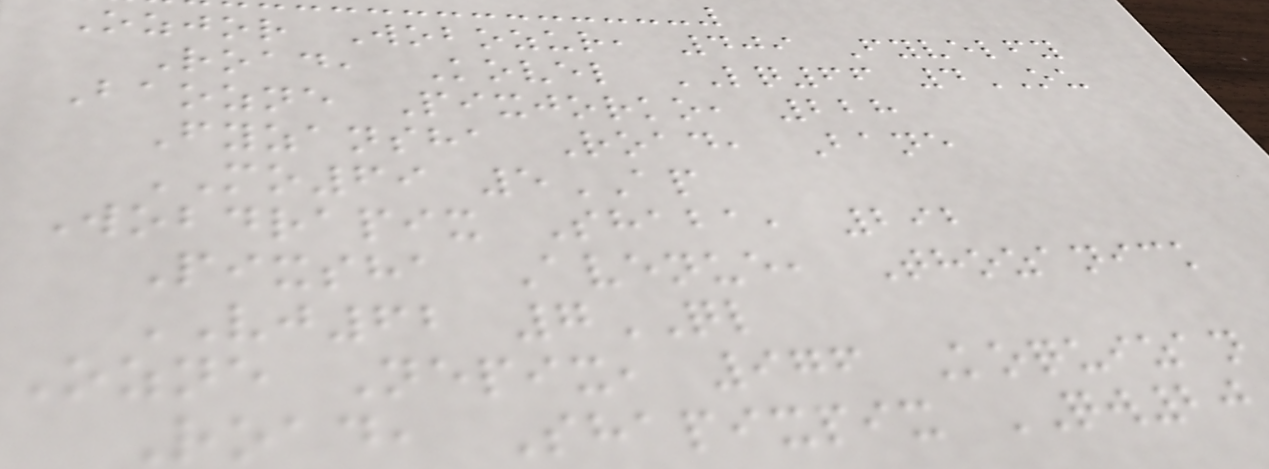Ozjor Wobozur, 409 Fyvelfy
Road, Kovel LQ66 4OU
Baozne Pixjorko, 228
Fyzansha Road, Bane
MO69 5AP
Wobdrapix Shaba, 292
Pixsha Avenue, Thozanick
VJ62 7QL
Ozne Nepix, 976 Koquizan
Road, Shapixpix QW20
